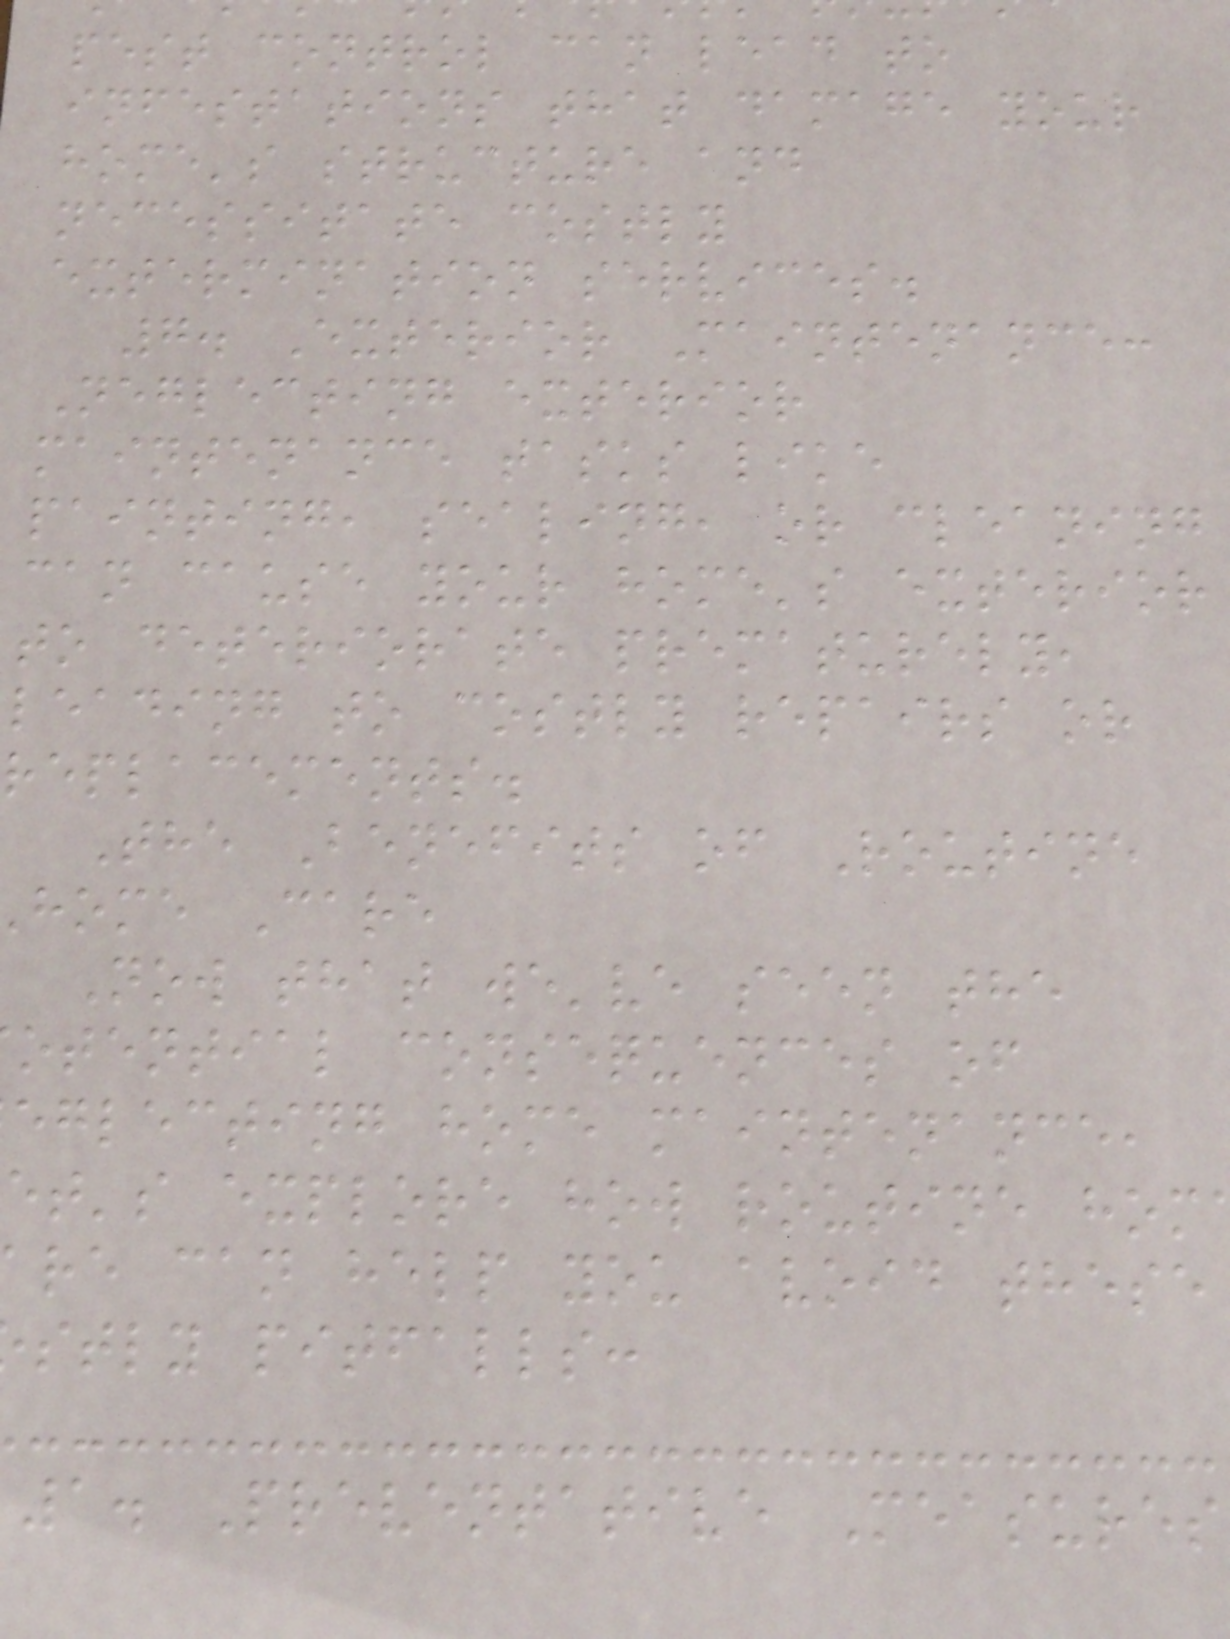pest control can lead to
infestations that damage your
home's structure and
necessitate costly
extermination services.
7. Exterior Maintenance:
Neglecting exterior
maintenance tasks like
painting, sealing, or cleaning
can cause your home's exterior
to deteriorate prematurely,
leading to costly repairs or
replacements.
The Benefits of Routine
home Care
Now that we've seen the
otential consequences of
eglecting home maintenance,
et's explore how routine hom
re can help you avoid these
stly pitfalls:
1. Preventative Measures
